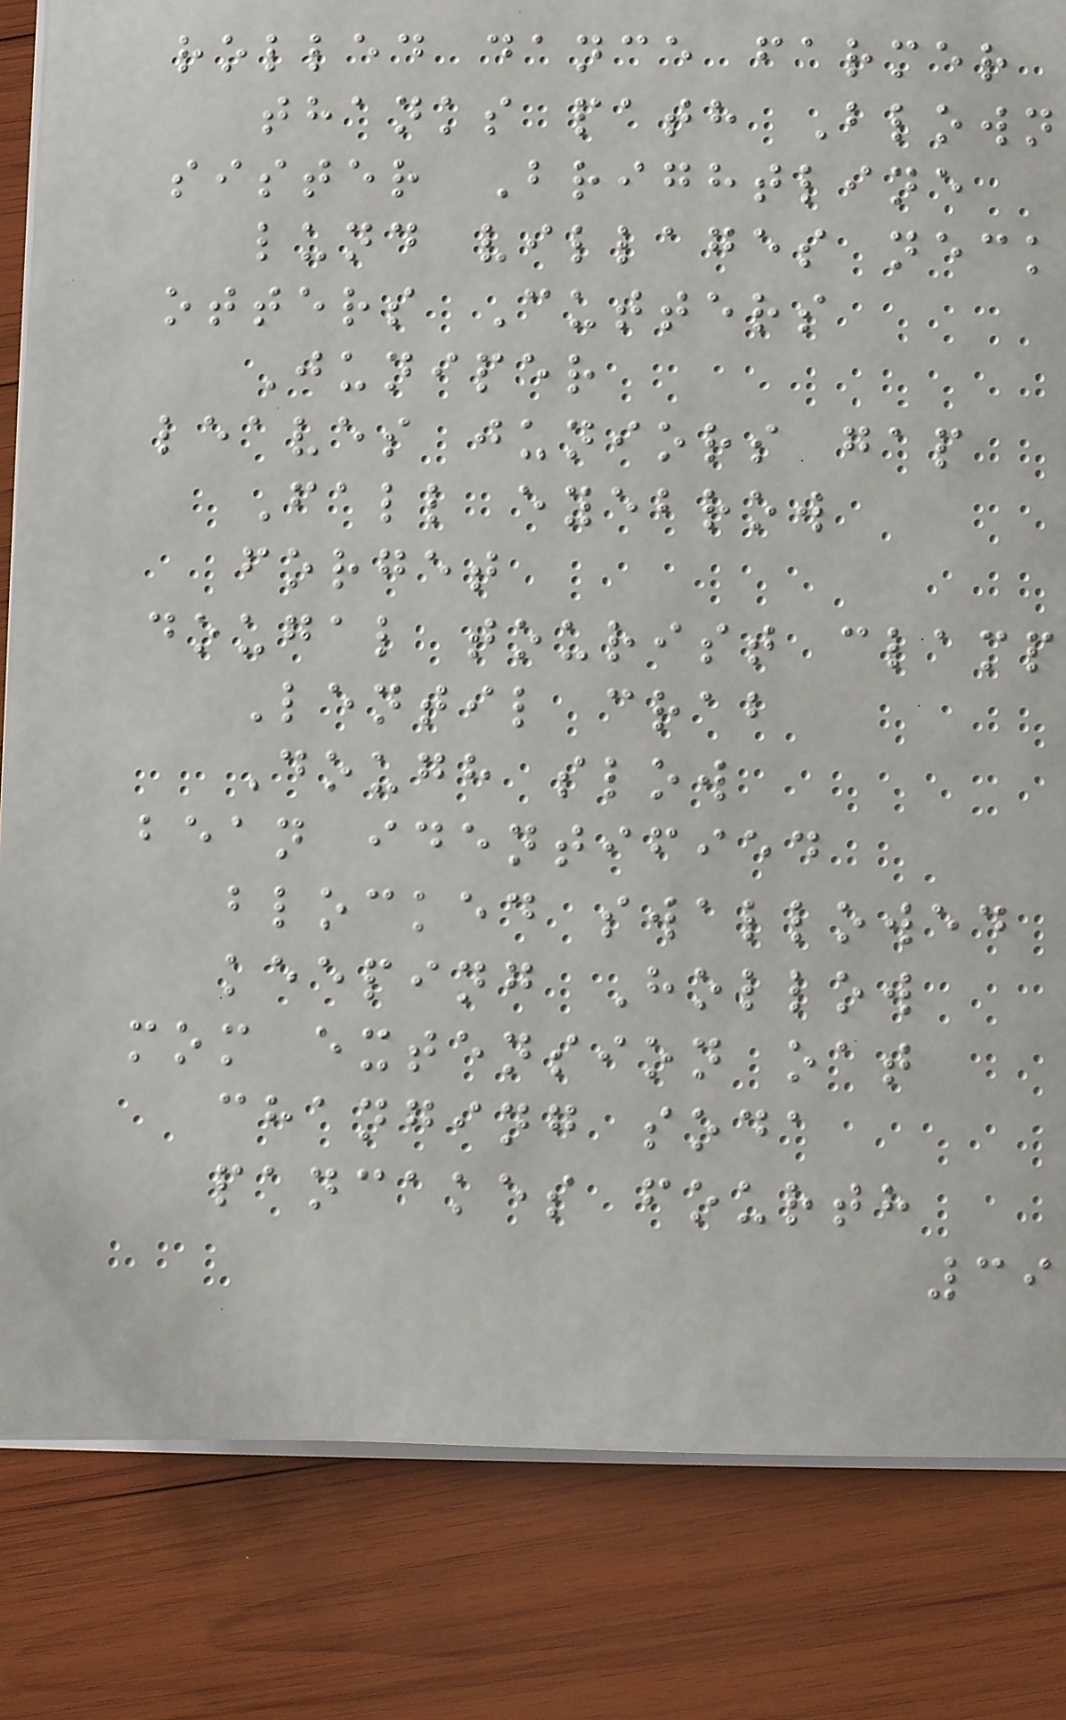rolled dance farmer
thanks path Blown
sister Brightline
lund villages neck
otters Cutters
Juniper
leaves juniors gap
Fall eyebrow
forget
dougal tourist clamp
Lentil crab
Dough slow
bean identified
blocked swallowed
keeping Hollow
mom extension oat
changing soda
pancakes fourth
39
